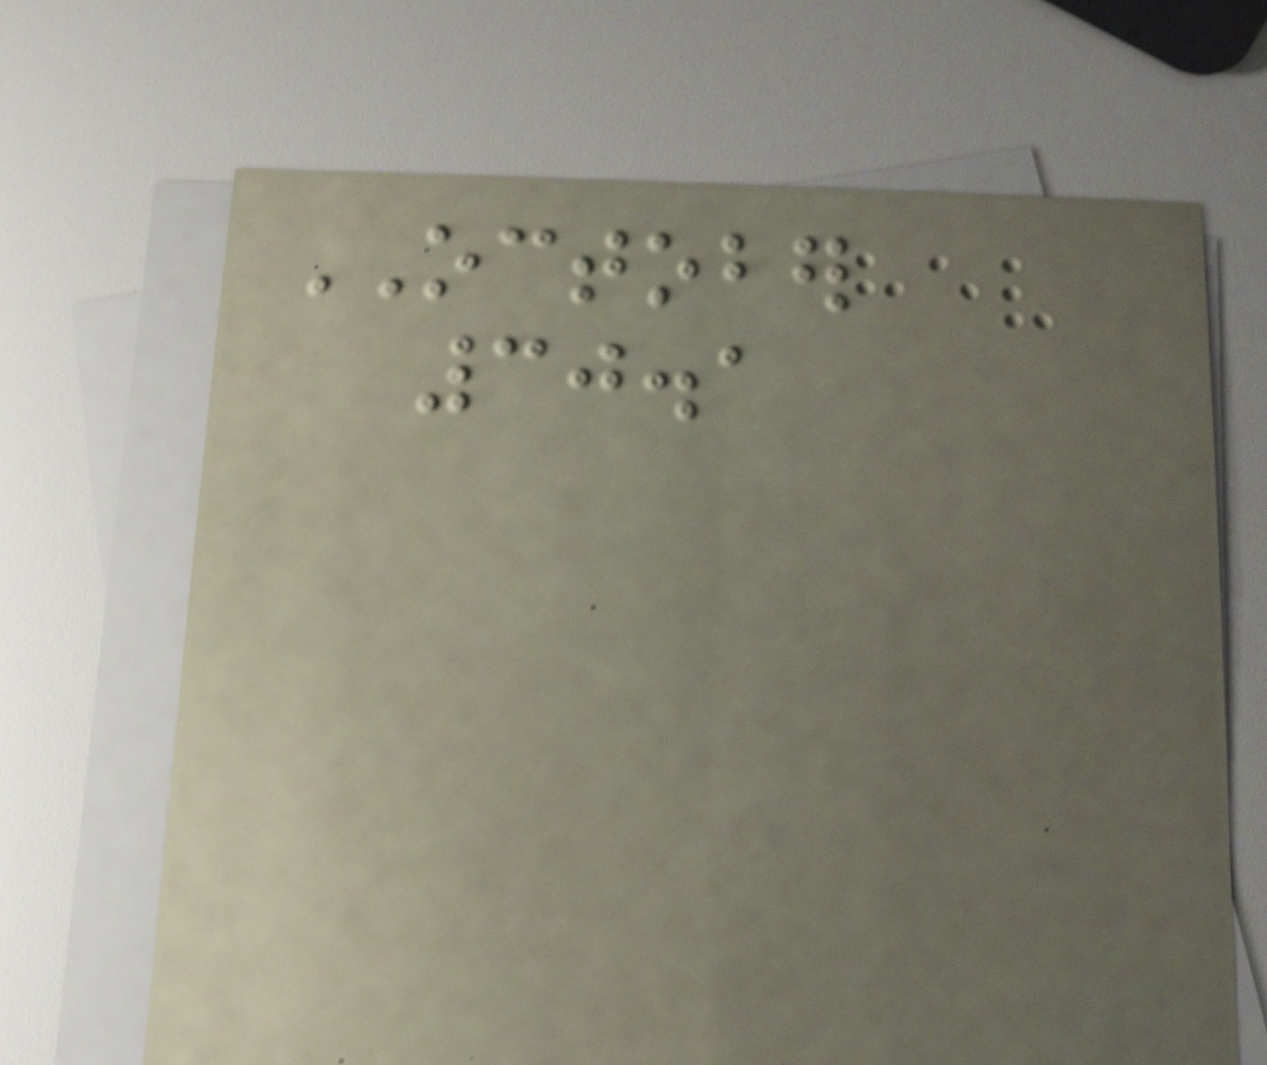OCTOBER
30.1
